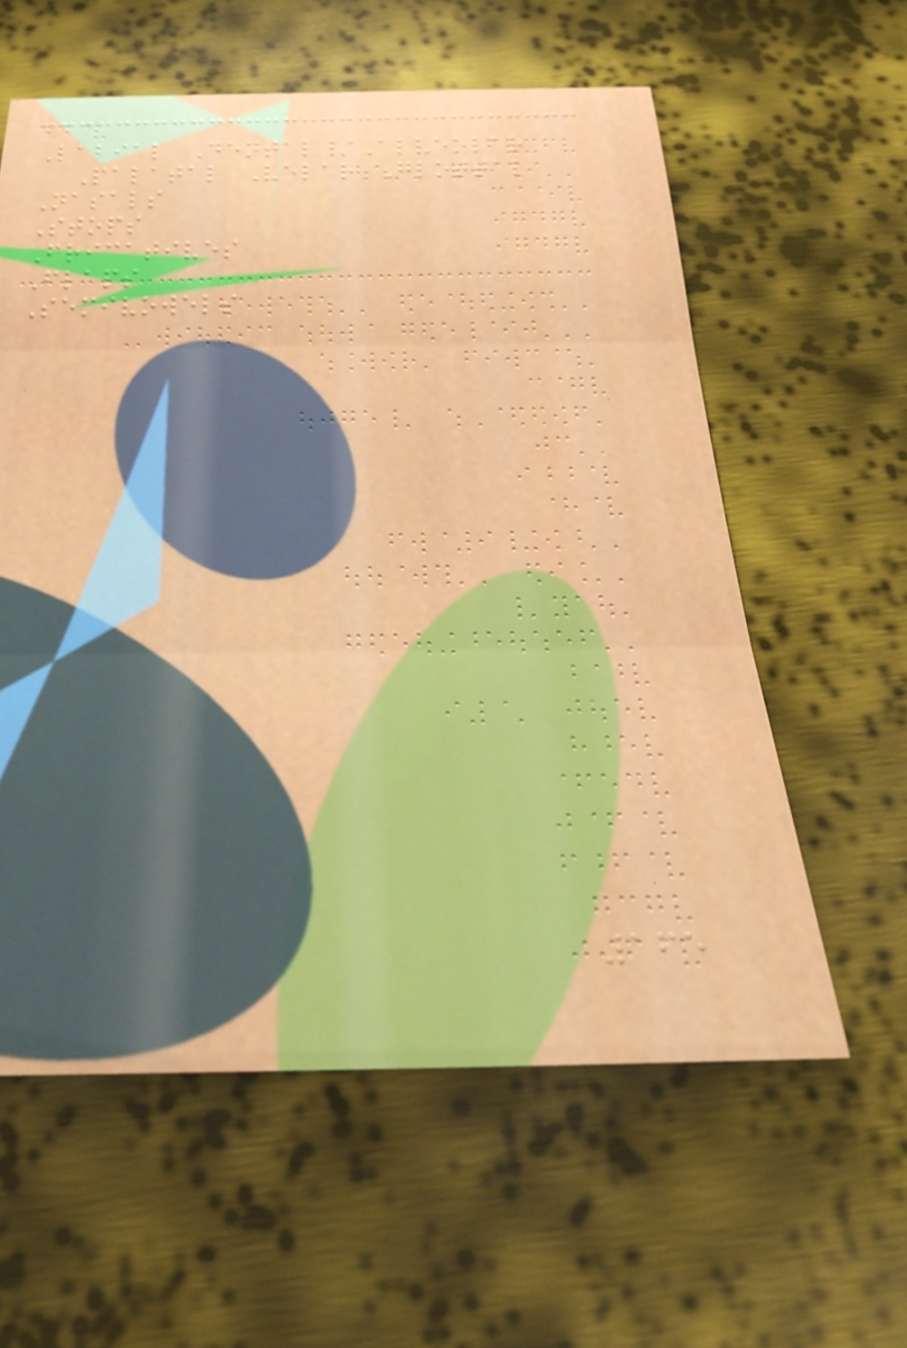Labial Dental/Alveolar
Palatal Velar Glottal
Nasals
Stops
Fricatives
Flaps
Semivowels
165
